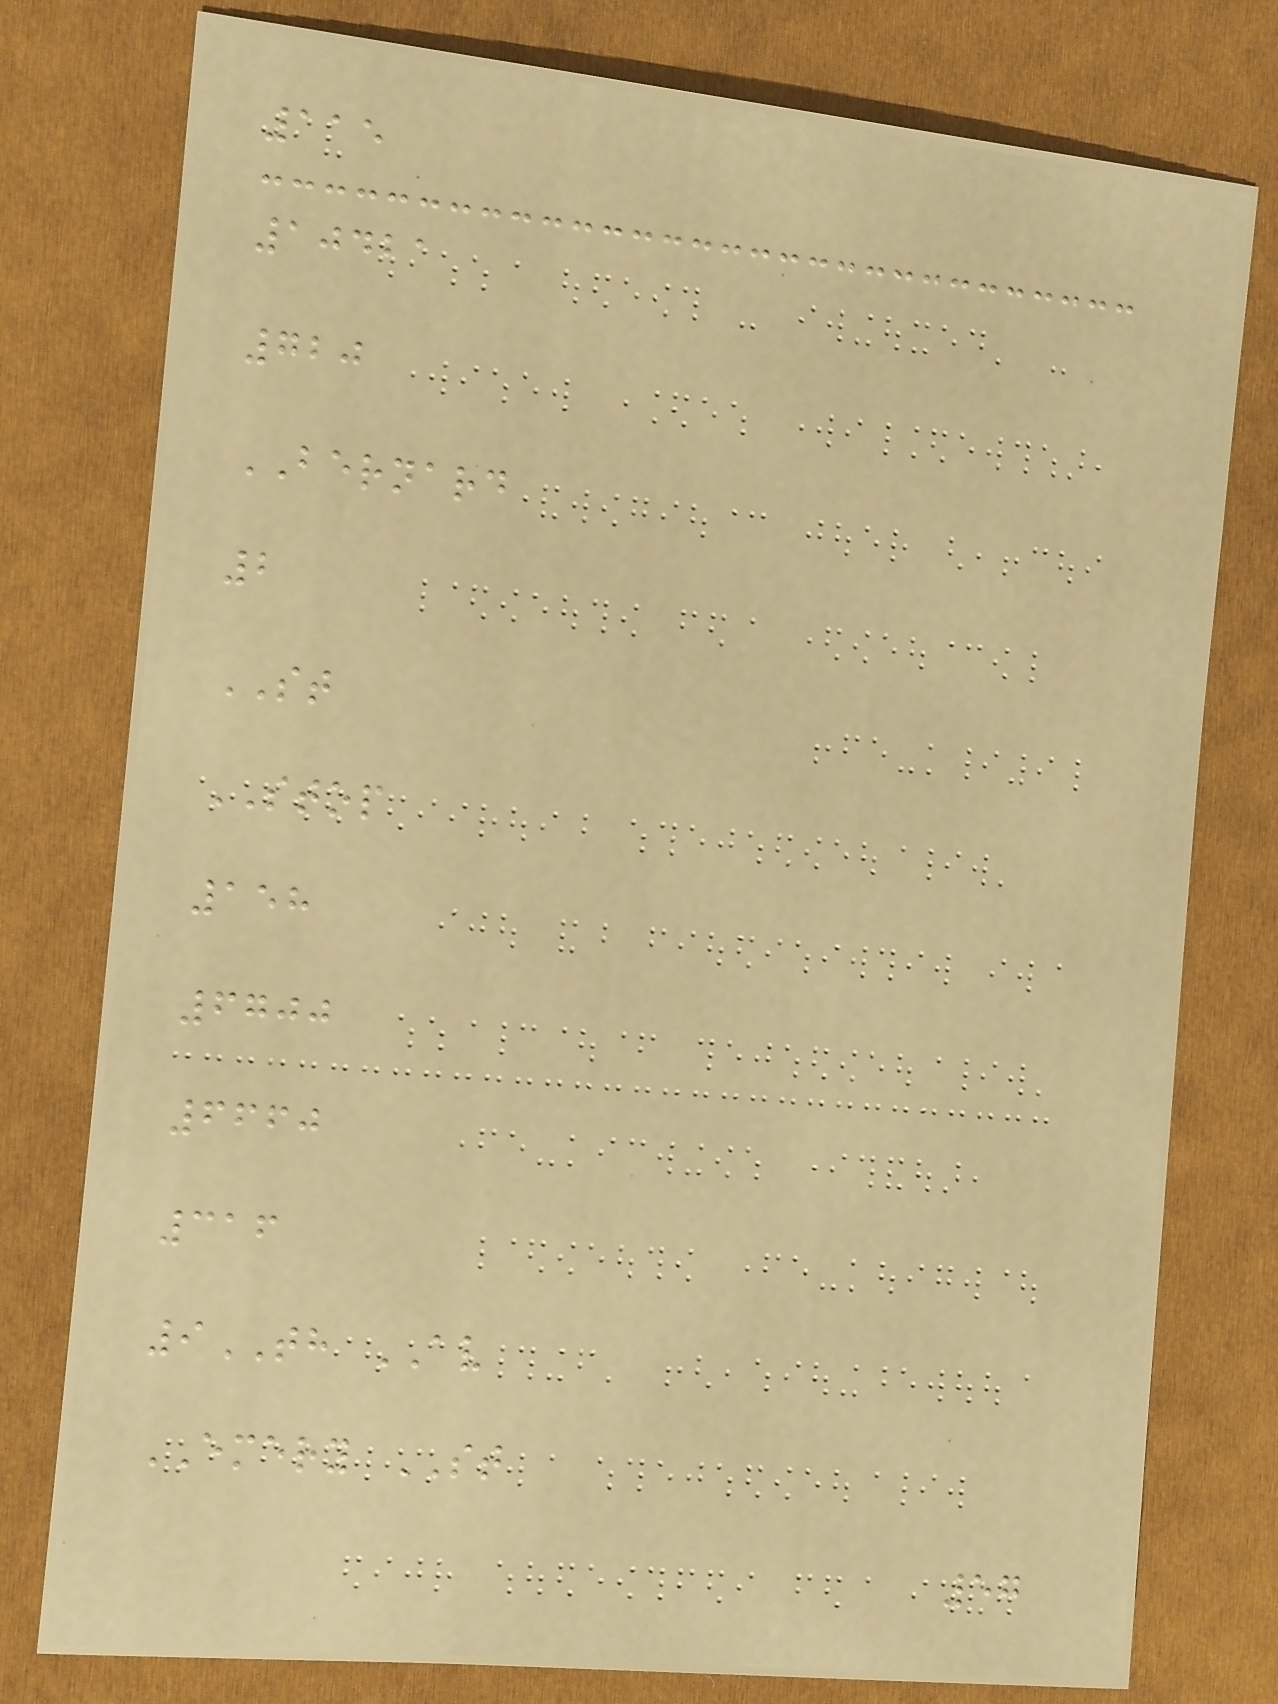115
10421
720
BERNARD
2
ST
STOP
158
6700
6660
316
9TH AV
EMERY ST
57
